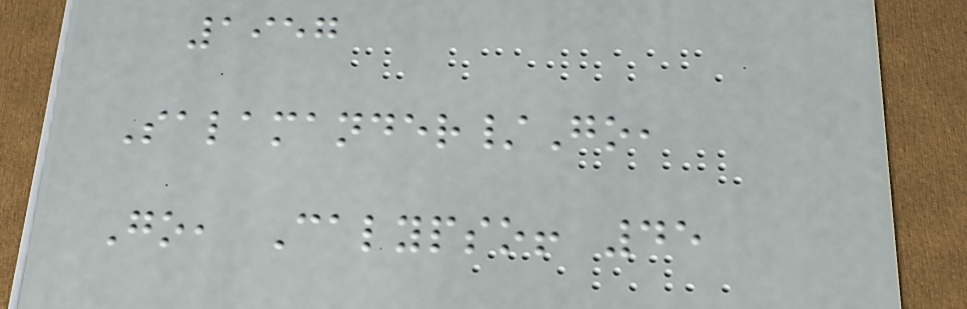1957
Salamander/Go,
Go, Calypso! 45
